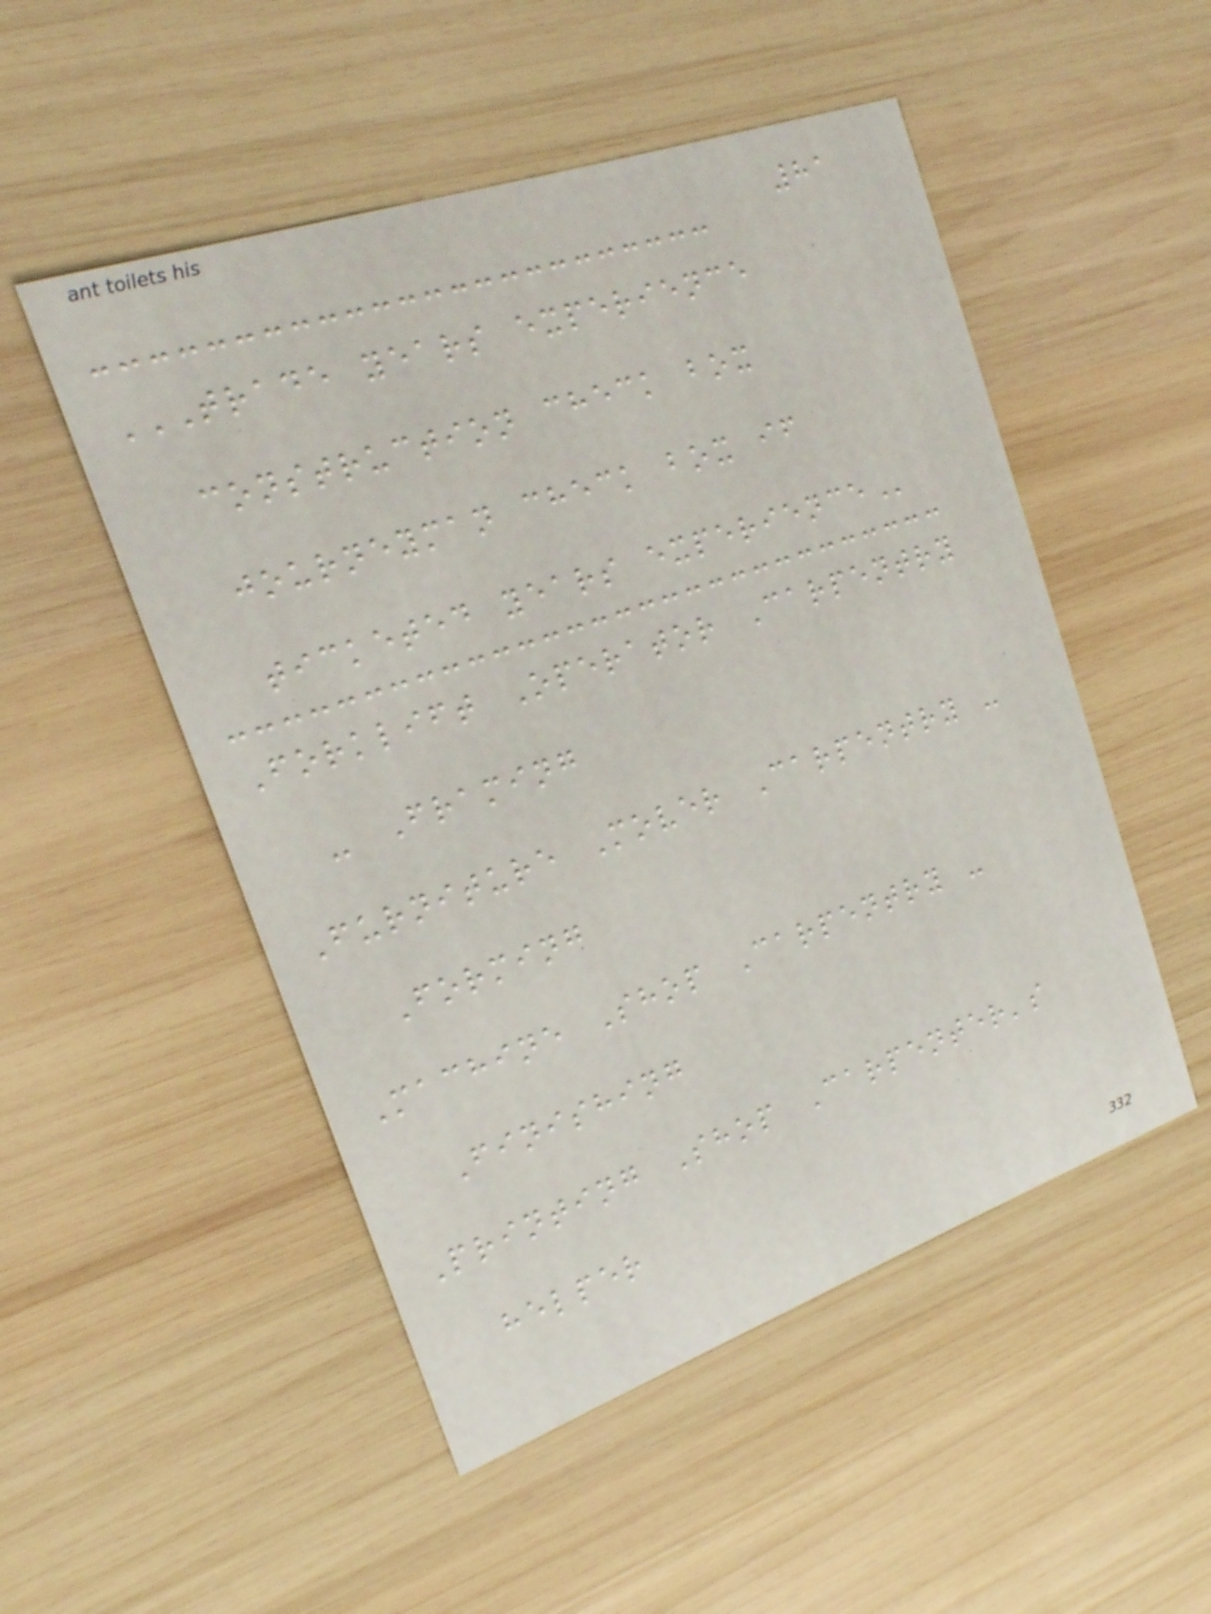81
TRADE YEARS EXPERIENCE
CONSTRUCTION CHECK BOX
JOURNEYMAN CHECK BOX IF
TICKETED YEARS EXPERIENCE
Forklift Operator Carpentry
- Framing
Furniture Mover Carpentry -
Forming
Machine Shop Carpentry -
Finishing
Printing Shop Carpenter's
helper
